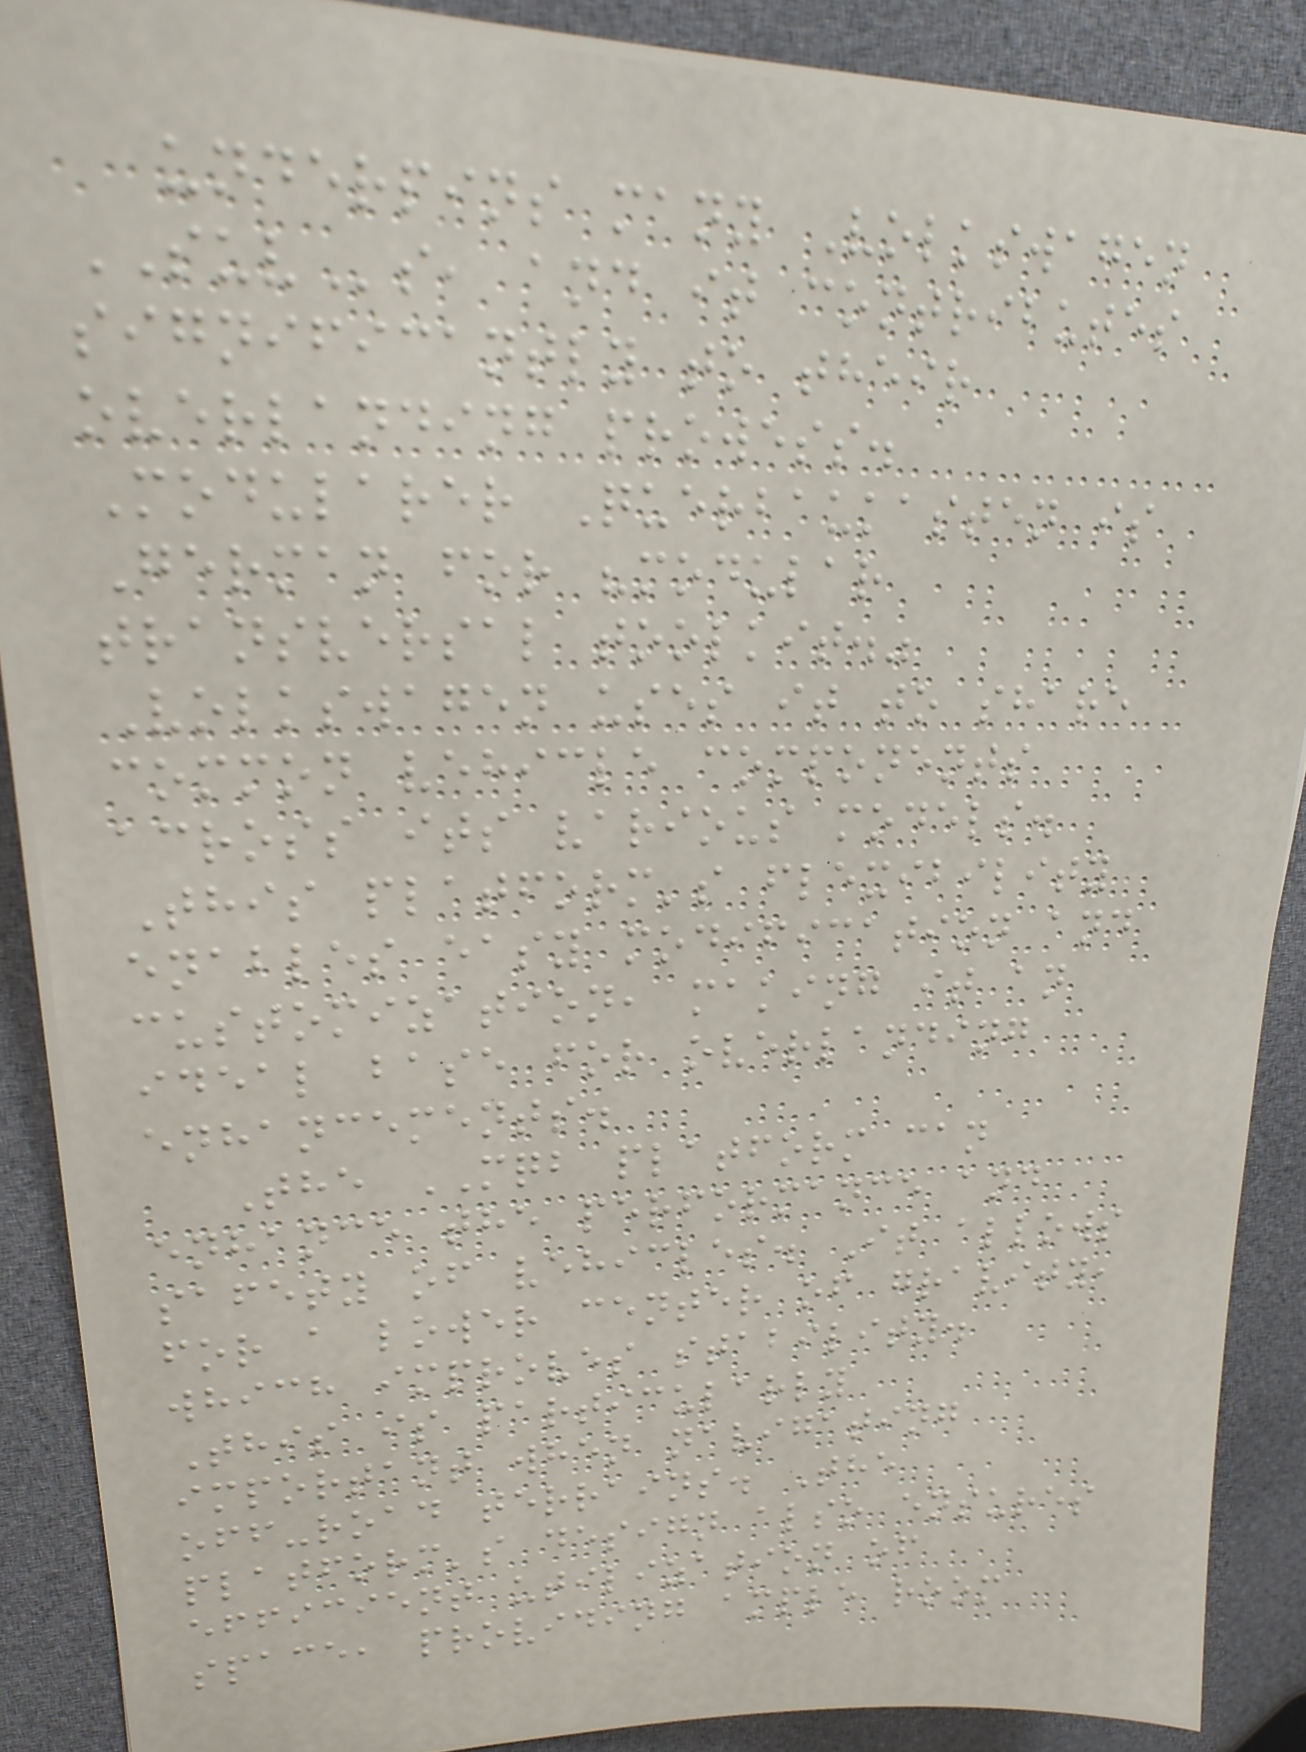underpins many Volkswagen
SUVs, and it contributes
significantly to their
overlanding prowess.
Modularer Querbaukasten is
German for "modular
transversal toolkit."
Volkswagen uses it to share
common vehicle components
across its various models.
This platform's flexibility
enables easy modification and
customization, making it an
ideal base for overlanding
enhancements.
The MQB platform can
enhance the performance and
safety of vehicles. It allows
for a lower center of gravity,
which improves stability.
This is particularly
important when navigating
off-road terrains. The
platform's design also ensures
efficient utilization of
space, providing ample room
